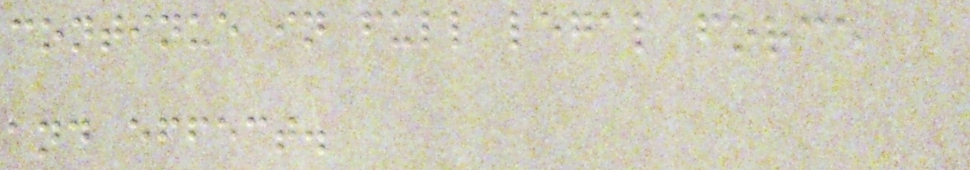continue in full legal force
and effect.
